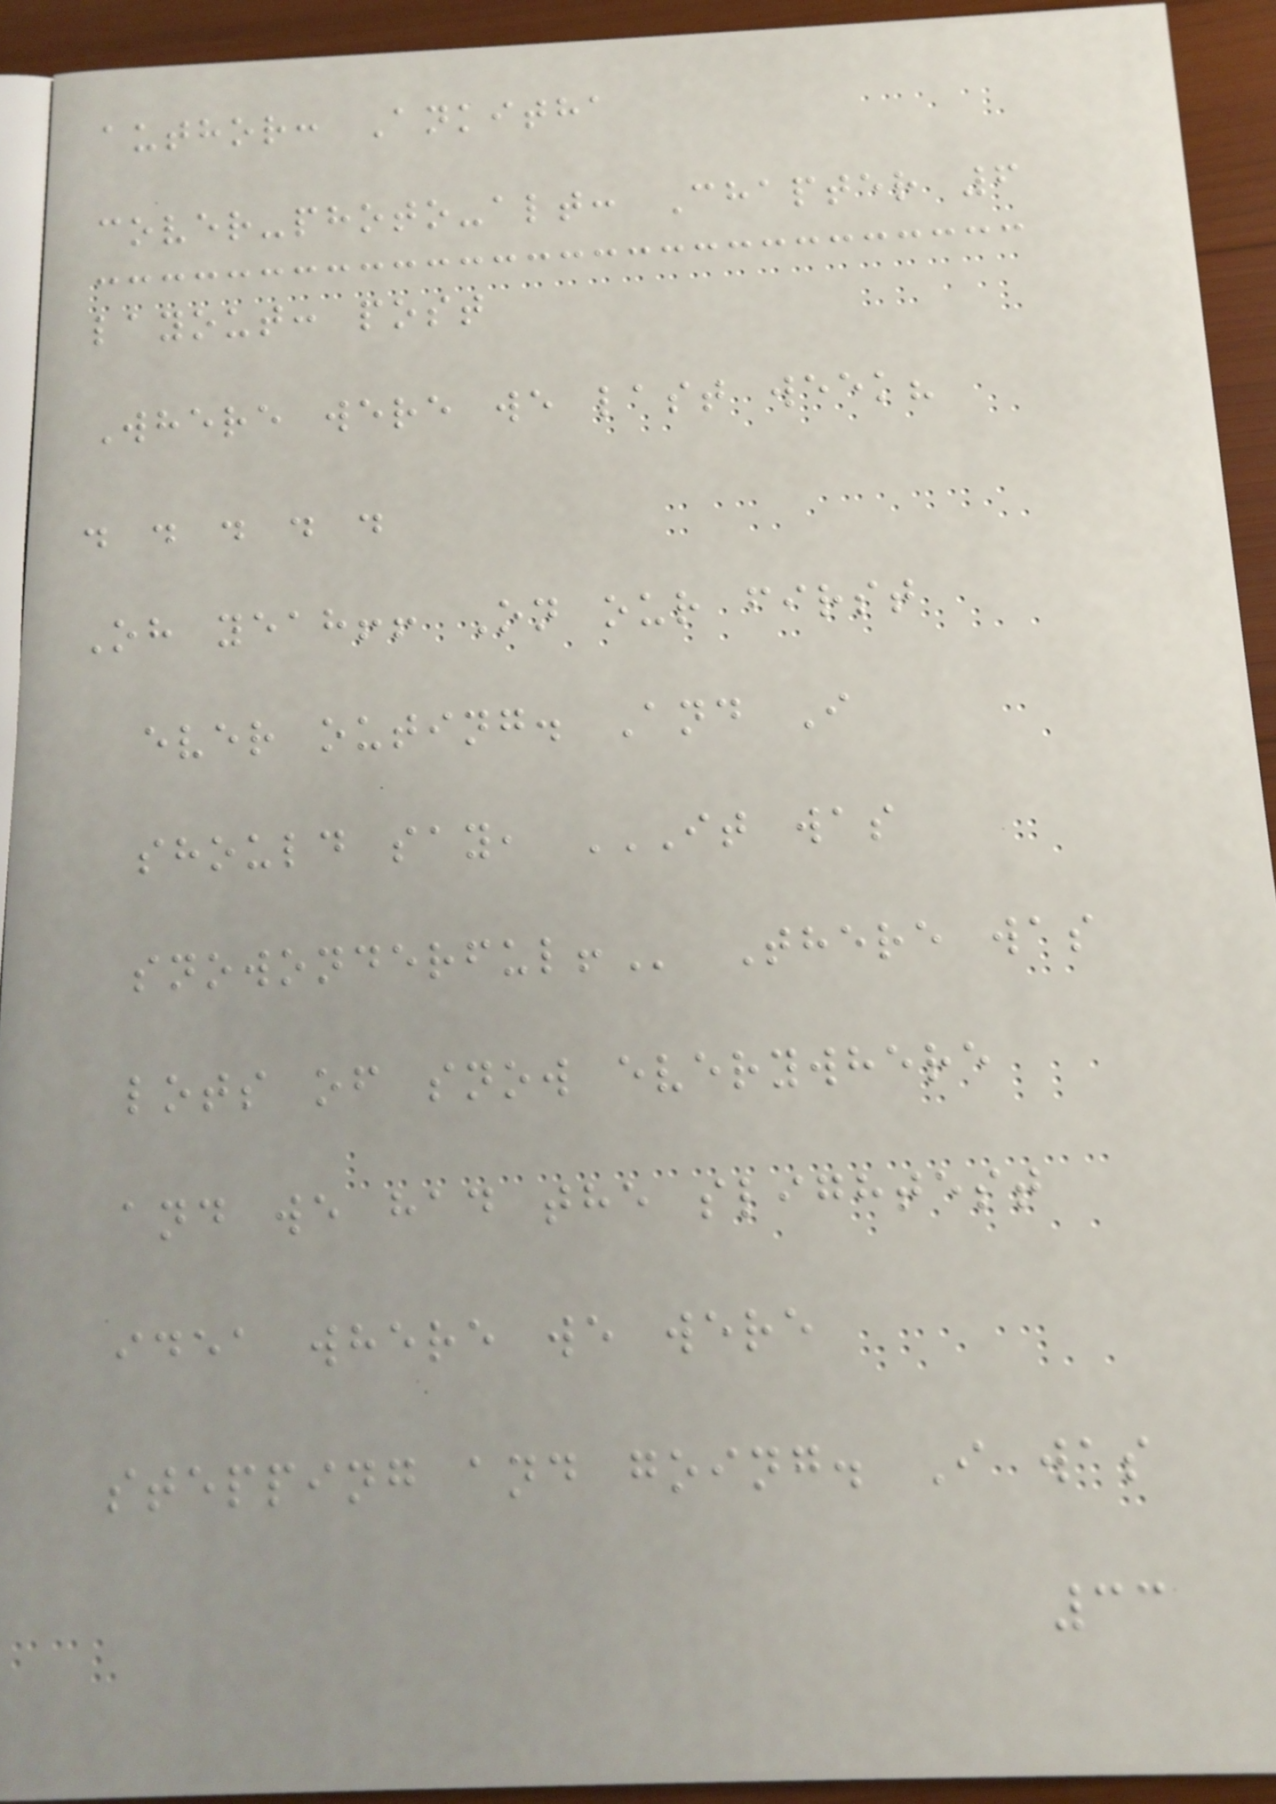author: Ankitha
cover-photo-alt: Chapter 6
layout: post
Where were we last week?
. . . . .
Oh yeah!! On our first
ever outing. And I
should say, IT WAS
SNOWONDERFUL! There was
lots of snow everywhere
and we had the slightest
idea where we were
stepping and going. I was
33
